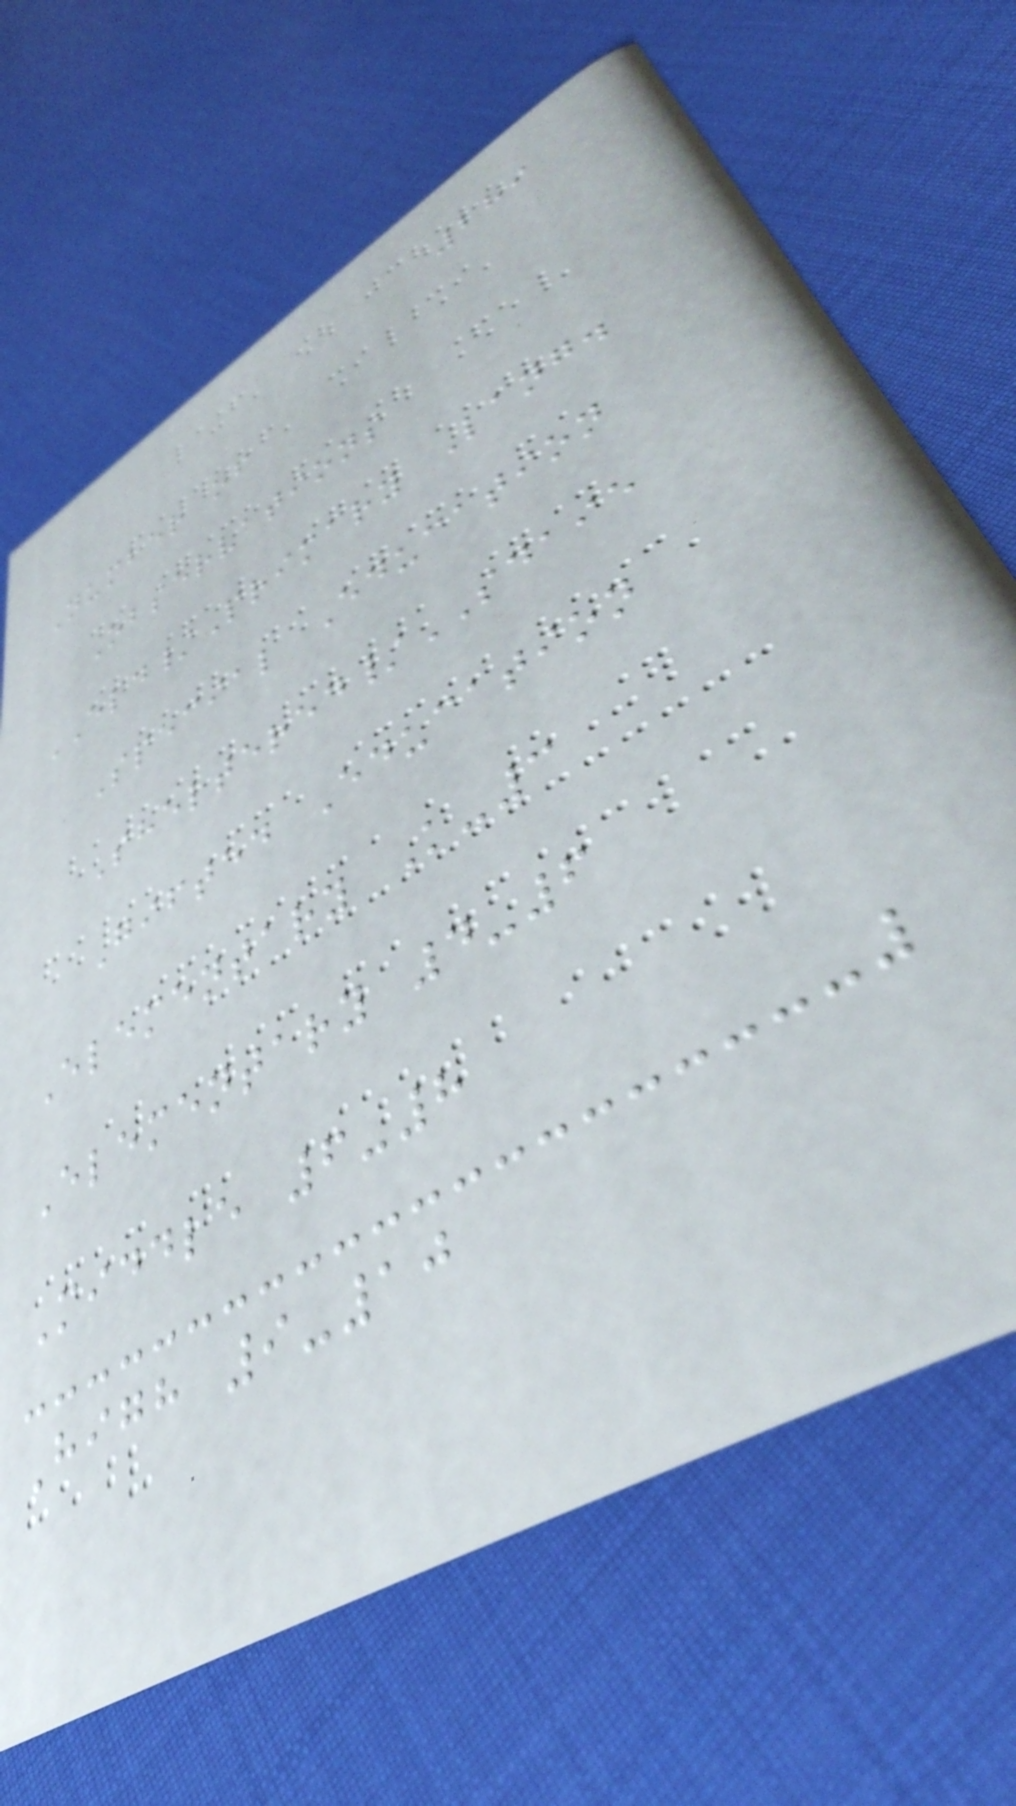289
Number of
Observations
ELD/Primary Lang.
Special Education
Sheltered/SDAIE
Gifted Education
Elementary K-3
Elementary 4-6
Middle 6-8
High 9-10
